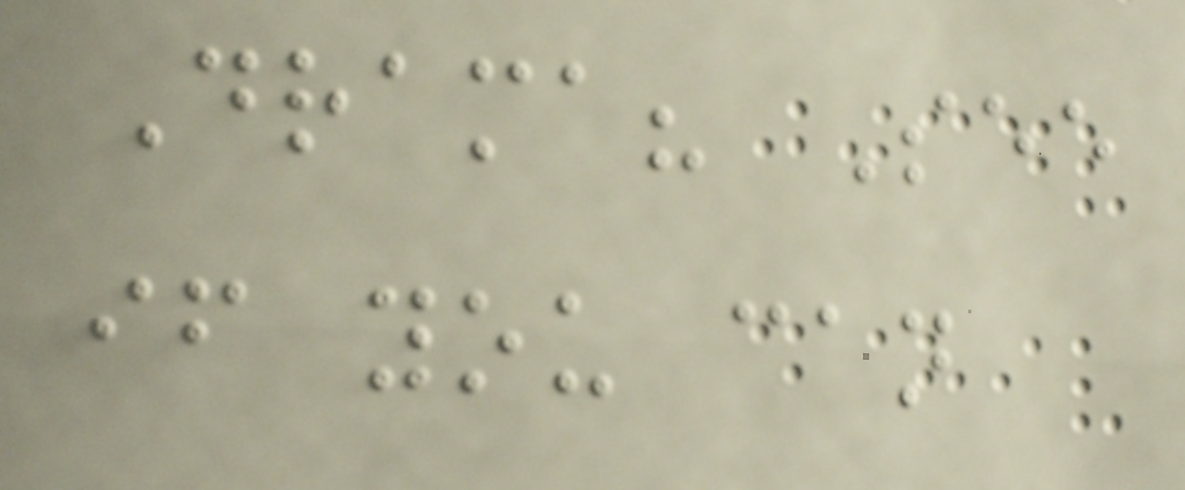Drama? See
if you can
